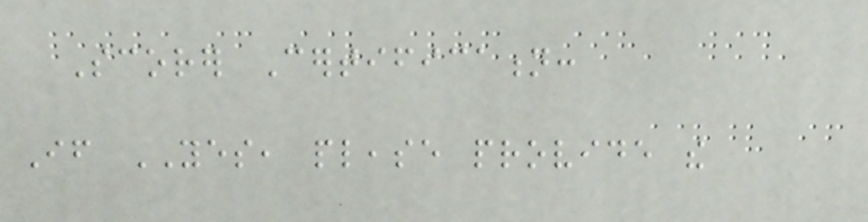Scorer Certification:
If YES, please provide the
